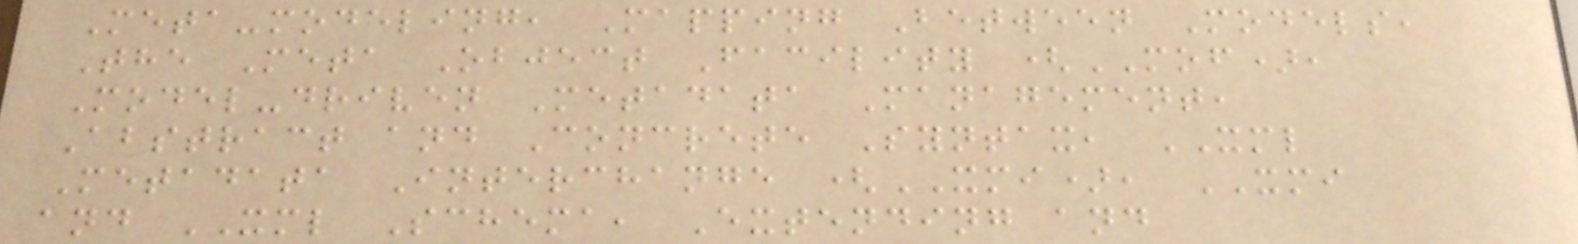Meta-modeling, Mapping Between Models,
The Meta Object Facility (MOF),
Model-driven Metadata Management,
Abstract and Concrete Syntax, XML
Metadata Interchange (XMI), XMI
and XML Schema, Extending and
